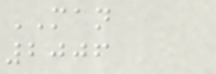MAN
2006
